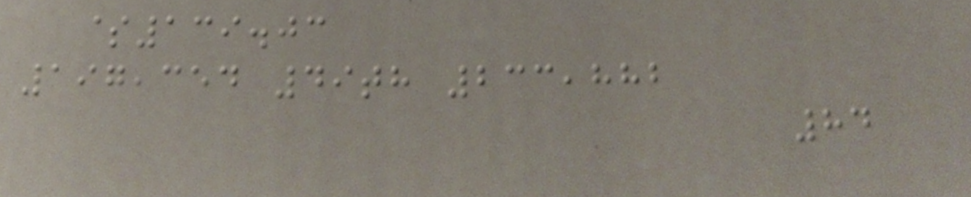$139.03
197,354 49th 233,882
84
